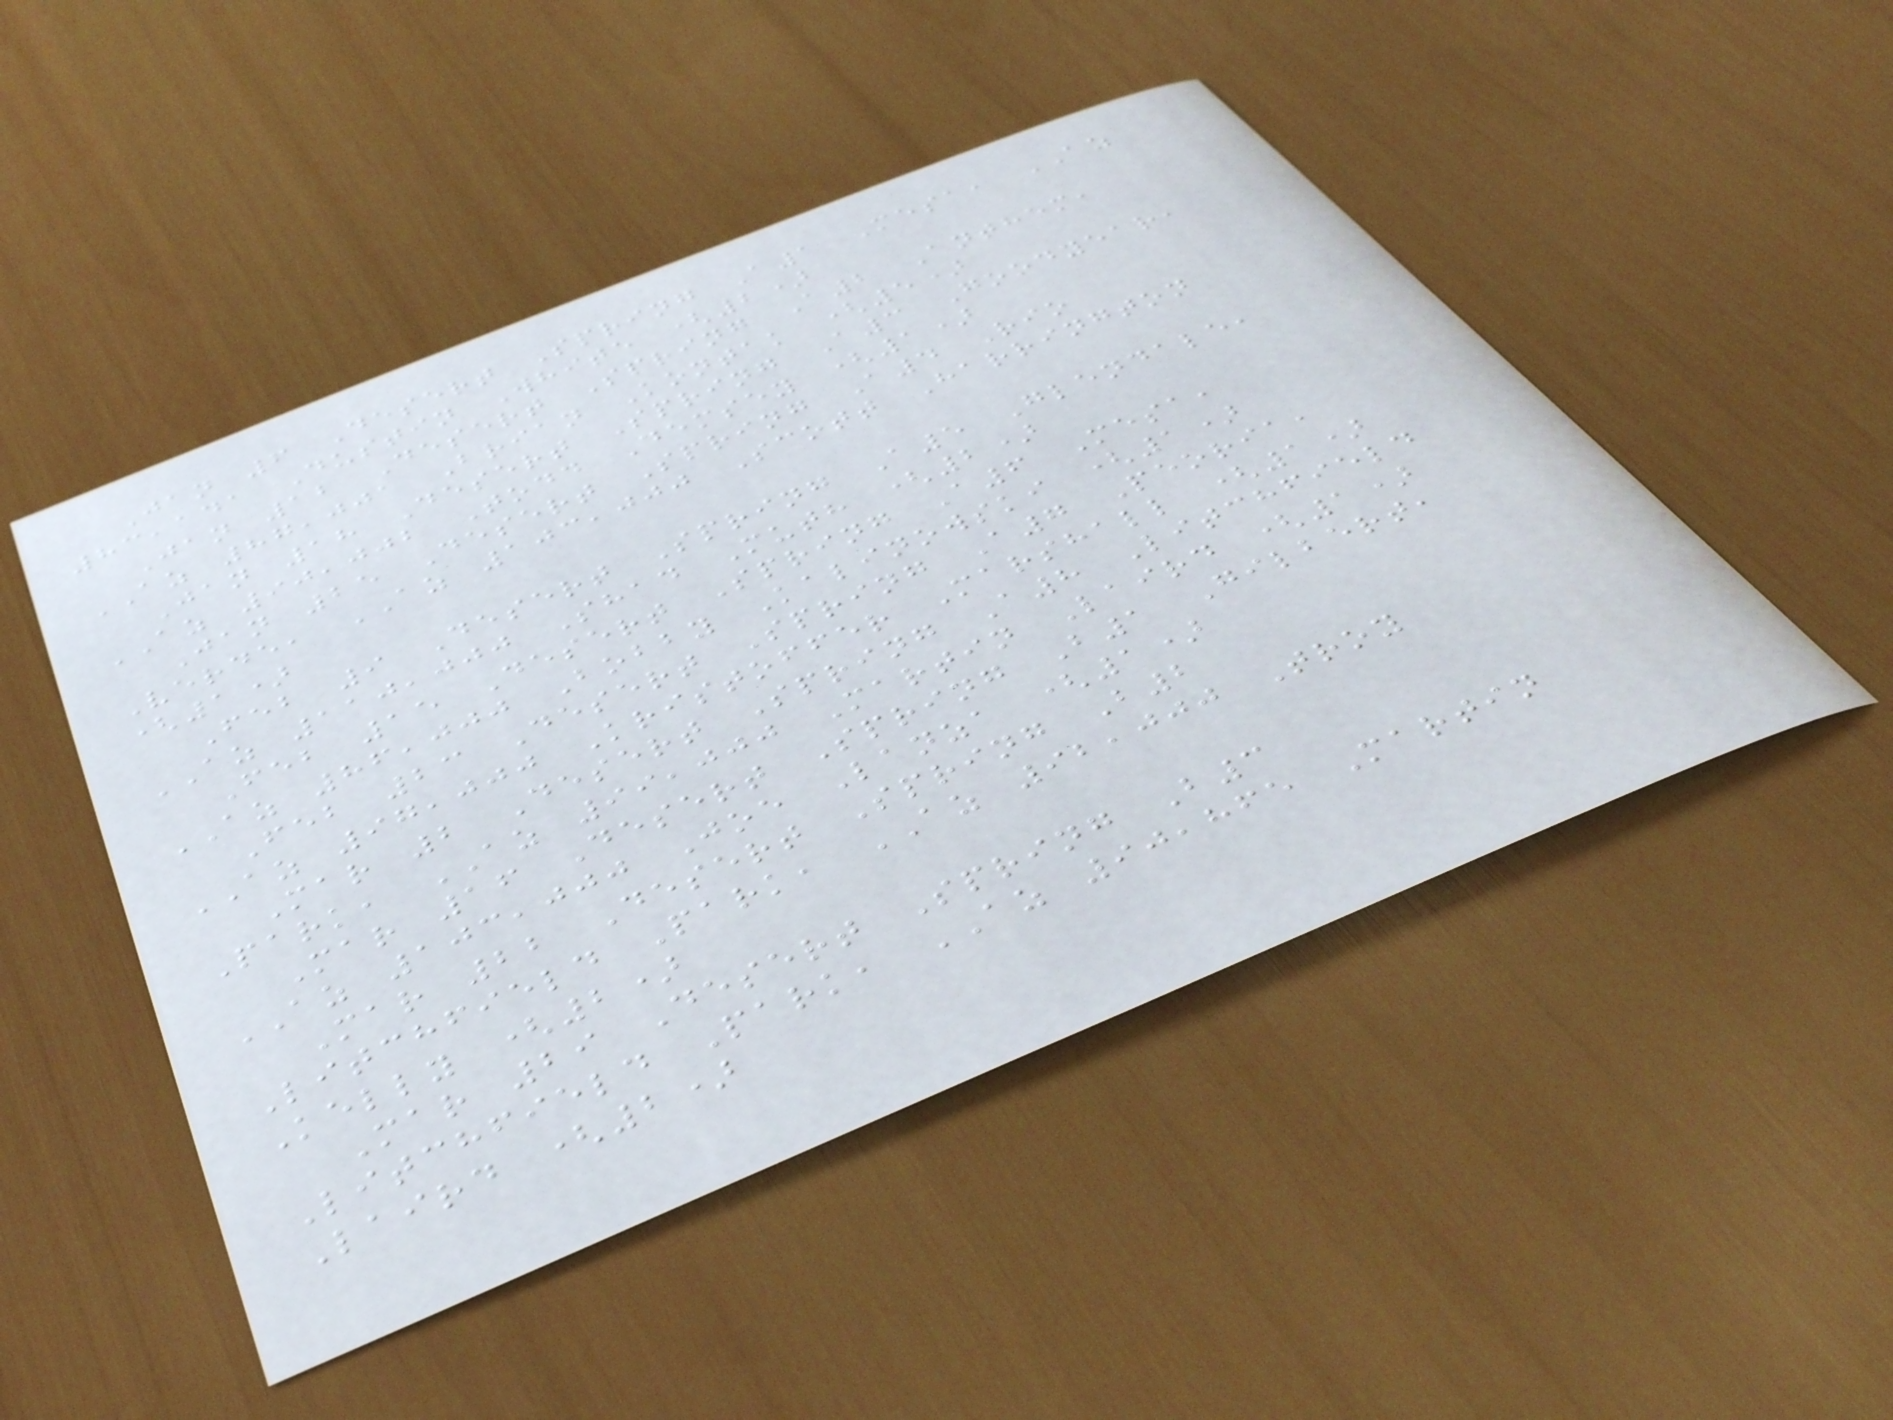Jan 6 Desert Spring A1 Mesa, AZ
83,141 Dustin White (2)
Jan 12 Desert Spring A2 Anthem,
AZ 87,001 Brian Kontak (5)
Jan 18 Desert Spring A3 Goodyear,
AZ 90,002 Todd Demsey (1)
Jan 25 Desert Spring A4 Rio
Verde, AZ 103,000 Scott Harrington
(1)
Feb 9 Desert Spring A5 Glendale,
AZ 110,000 Shad Muth (2)
Feb 15 Desert Spring A6 Mesa,
AZ 86,000 Bobby Kalinowski (1)
Feb 23 Desert Spring A7 Peoria,
AZ 97,000 Kristoffer Marshall (1)
Mar 2 Desert Spring A8 Litchfield
Park, AZ 99,000 Martin Laird (1)
Mar 16 Desert Spring B1 Gilbert,
AZ 103,000 Joe Lanza (1)
Mar 22 Desert Spring B2
Litchfield Park, AZ 92,000 Troy
Kelly (2)
Mar 29 Desert Spring B3
Litchfield Park, AZ 90,865 Martin
Laird (2)
